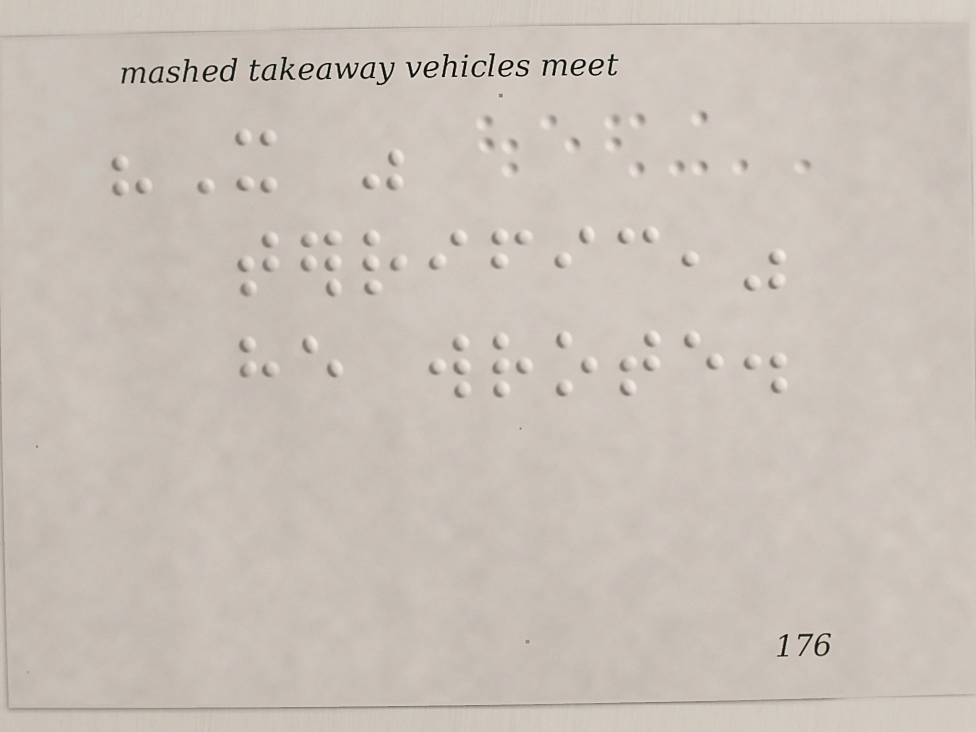"It was
terrific,"
he wrote.
